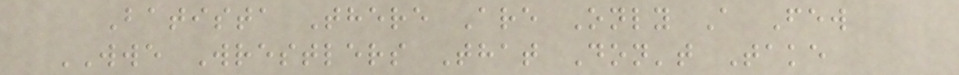Batista There Are Only A Few
WWE Wrestlers That Don't Take
